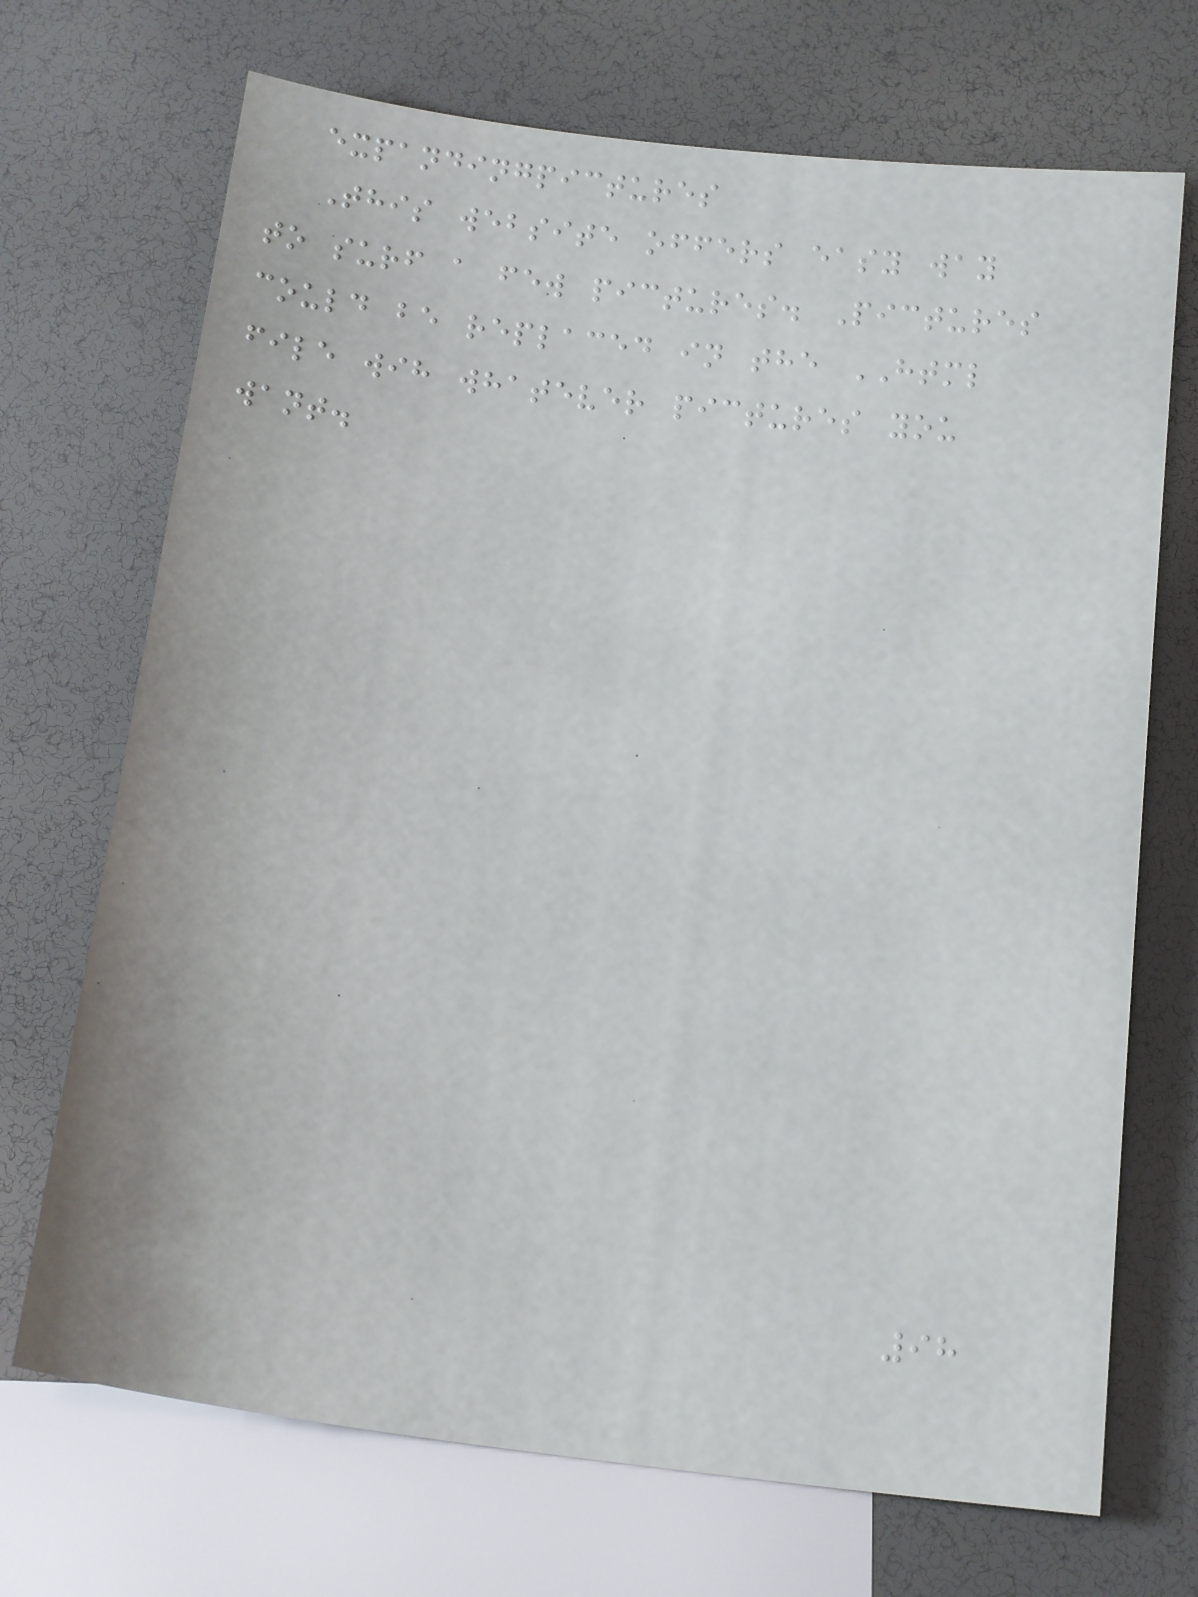expandingpictures
This website offers easy way
to surf a few pictures. Pictures
could be replaced in the HTML
file wih whatever pictures you
want.
98
